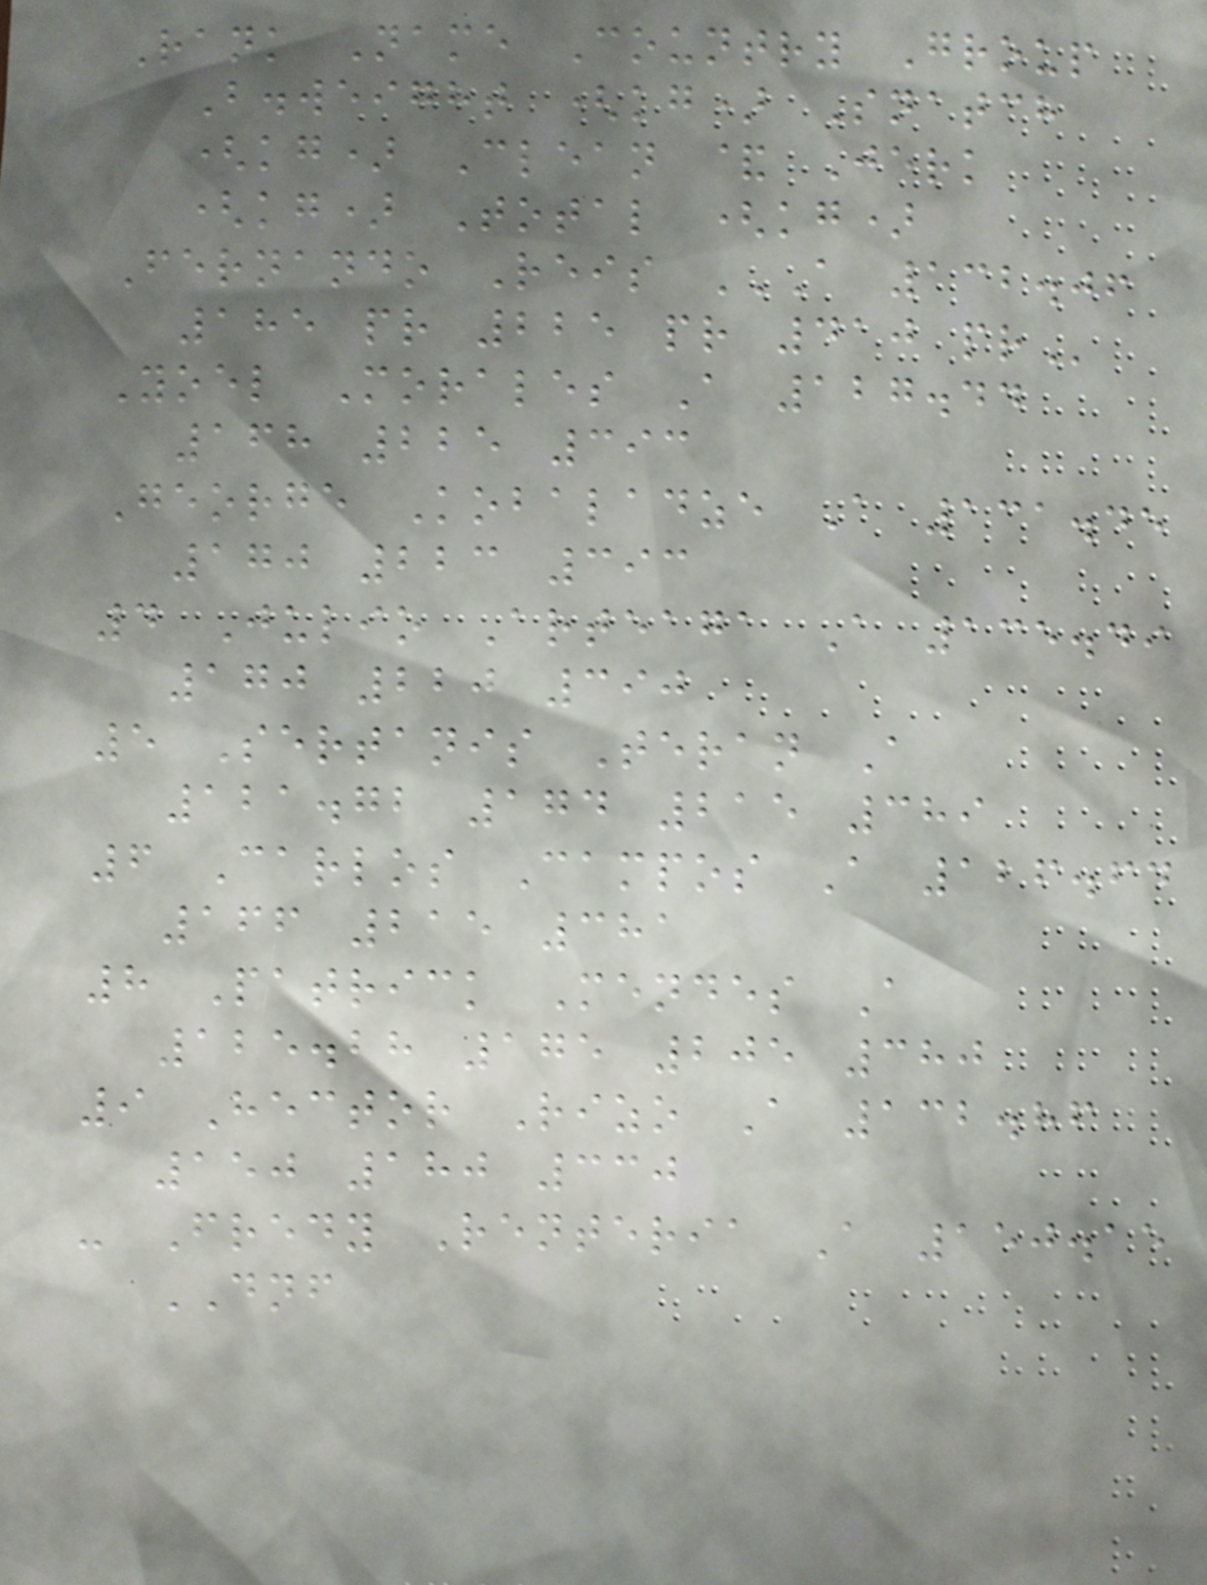Rank Name Country Group
B.weight (kg) Snatch
(kg) Clean & Jerk
(kg) Total (kg)
Fernando Reis A 132.06
185 PR 225 PR 410 PR
Yoel Morales A 127.44
168 225 393
George Kobaladze A 131.45
170 223 393
4 Julio Arteaga A 135.49
170 220 390
5 Sertanis Teran A
121.72 174 215 389
6 Carlos Campos A 126.64
166 215 381
8 Patrick Mendes A
125.28 175 205 380
9 Hector Rizo A 132.86
150 180 330
- Fredy Renteria A 150.15
DNF
